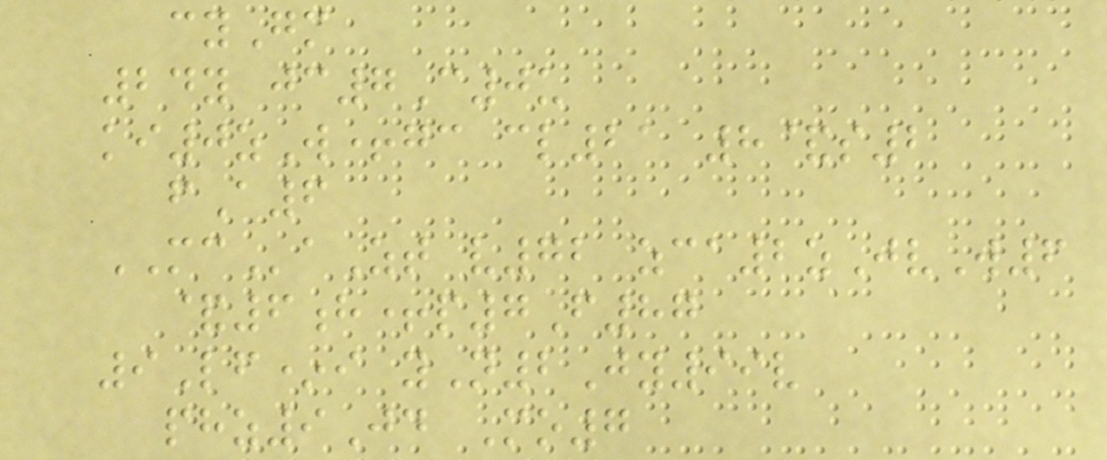cyGm
24y jc7C0u
ki0zW+gc cl21 8&s2
fA6
MCaZt v72 zca2zJvW6
&6h+p7F87
9Lf*i yN2Jy99v
phz9Jd Mo7
